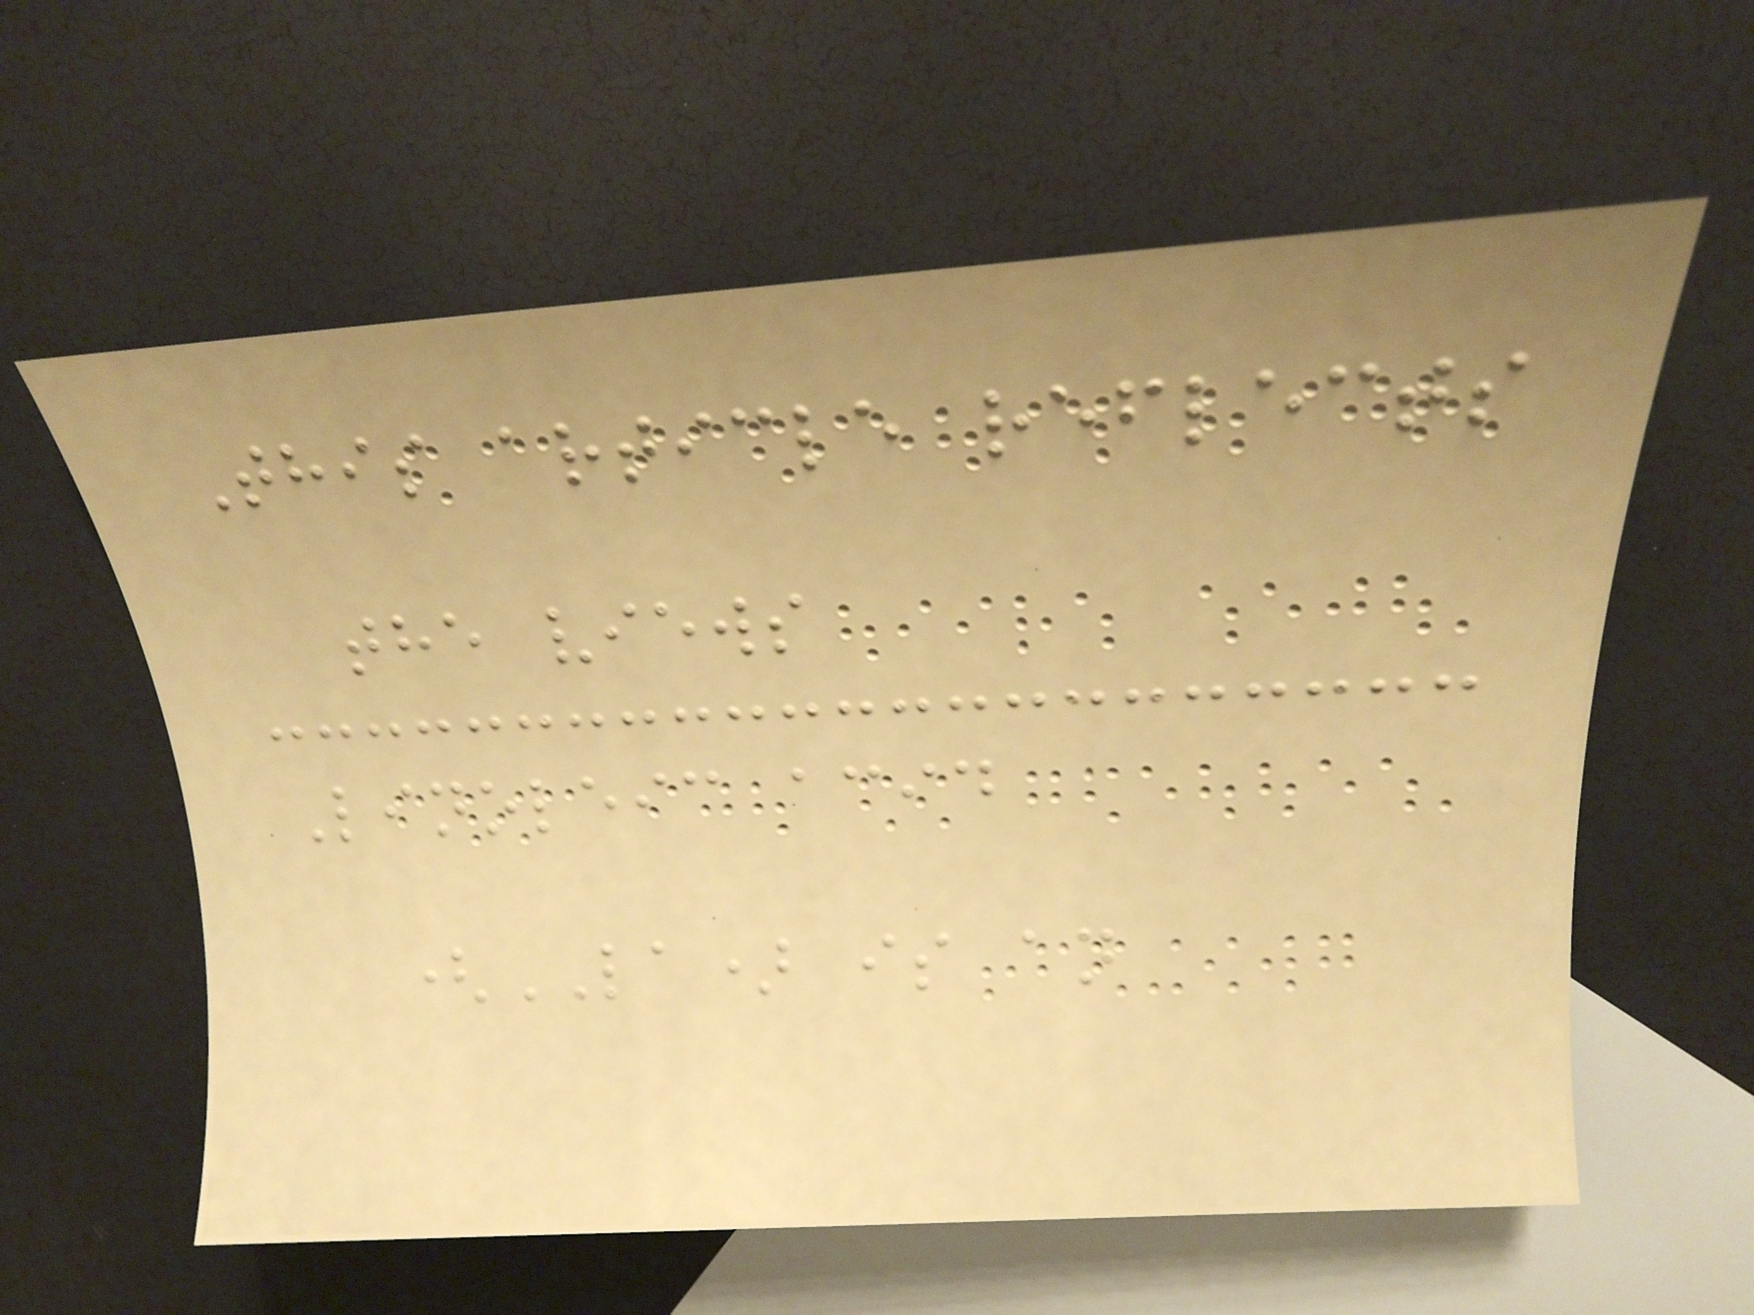This article reflects
the views
Linoleic acid
(LA) is an
